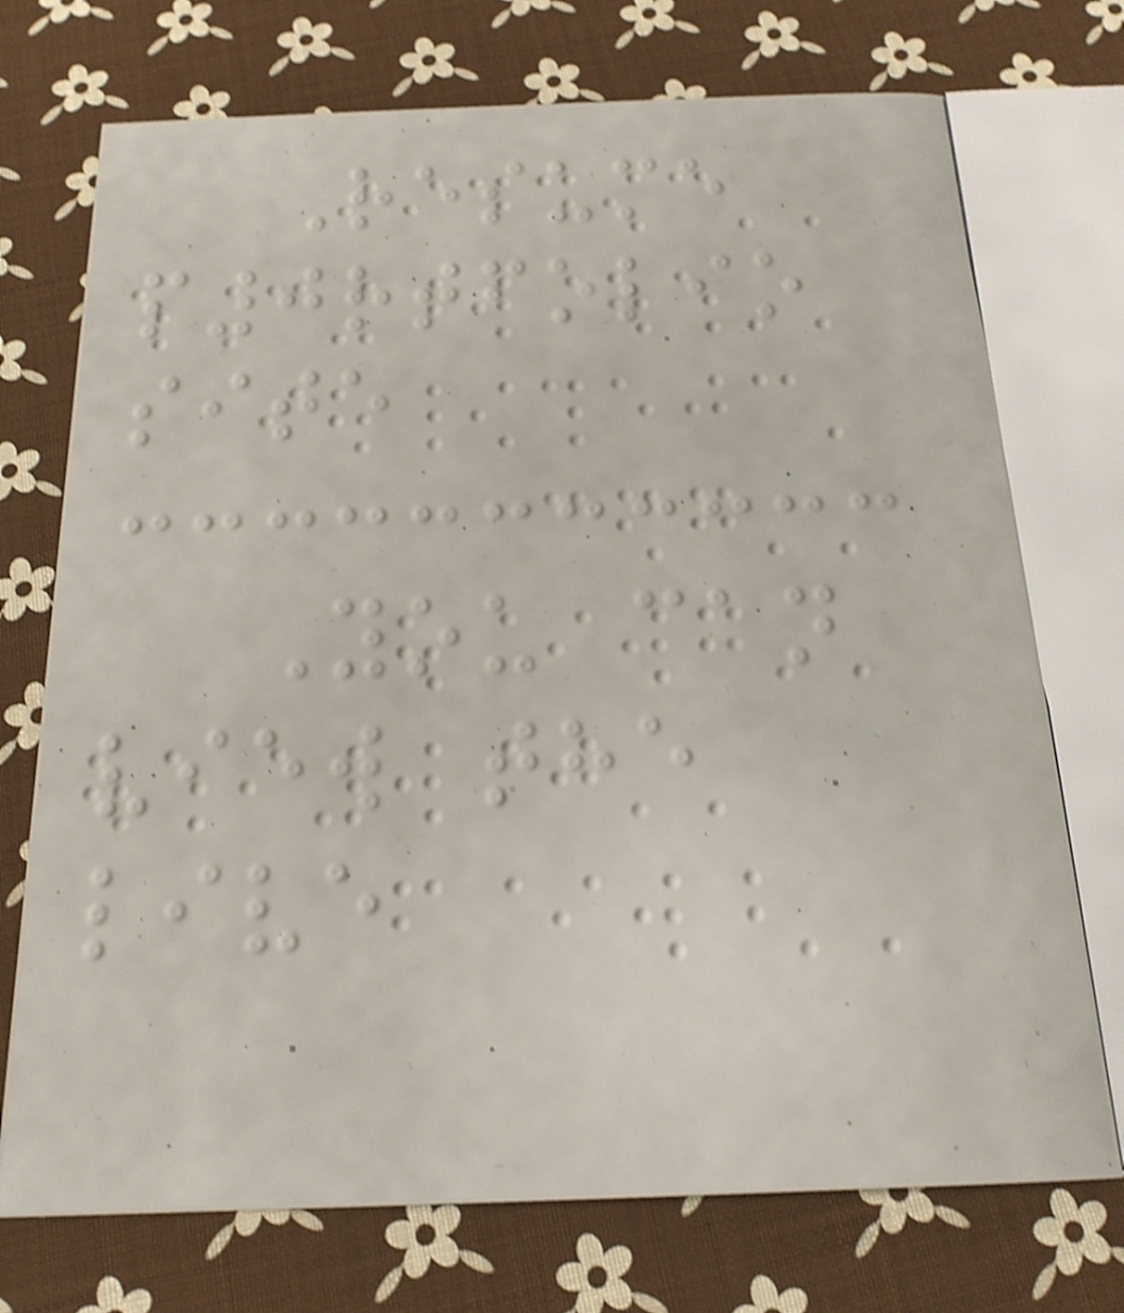Resume
p0rtfolio
site
You can
view the
live
